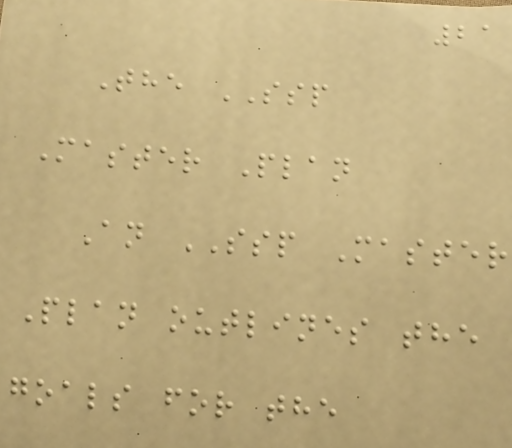21
The SSP
Master Plan
An SSP Master
Plan outlines the
goals for the
